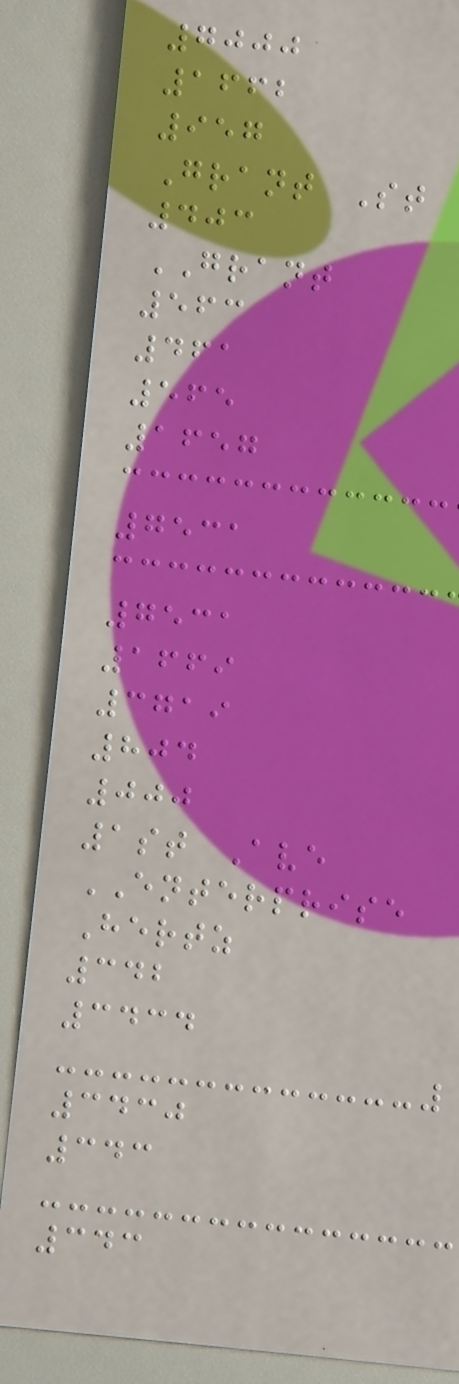7000
1662
957
Grant St
403
GRANT
563
461
565
1657
7531
7531
1669
3719
804
000
1st Ave
ENTERPRISE
Hertz
342
3434
3430
343
343
